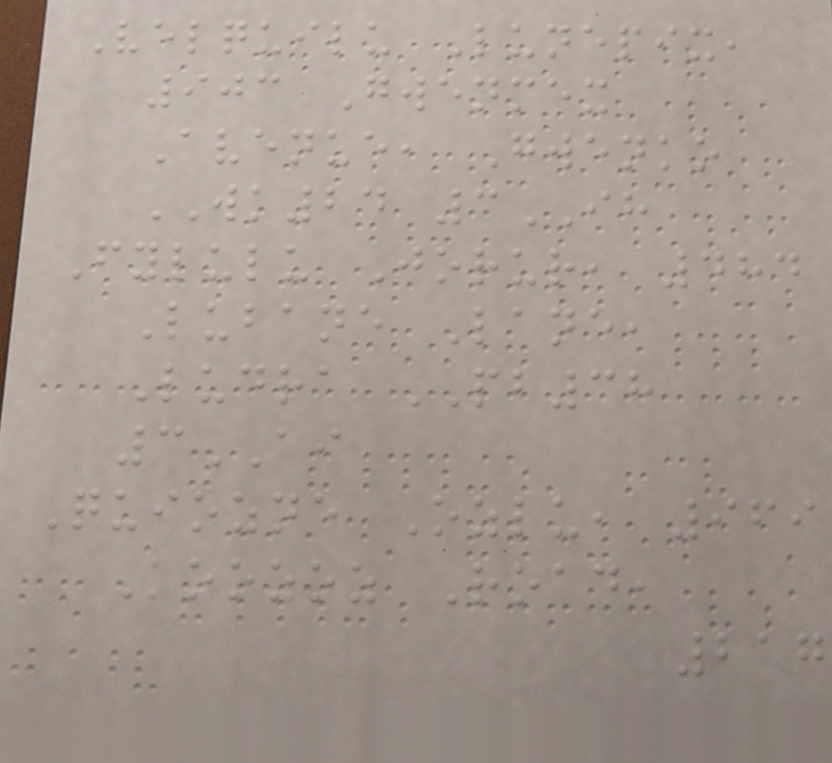Velquilu Lunepix,
903 Gwenmex
Avenue, Gwenko
WK24 3IH
Fylulu Jorur, 484
Lubane Lane,
Ludra PB38
3AI
Quiozne Ozlu, 969
Koozoz Road,
217
